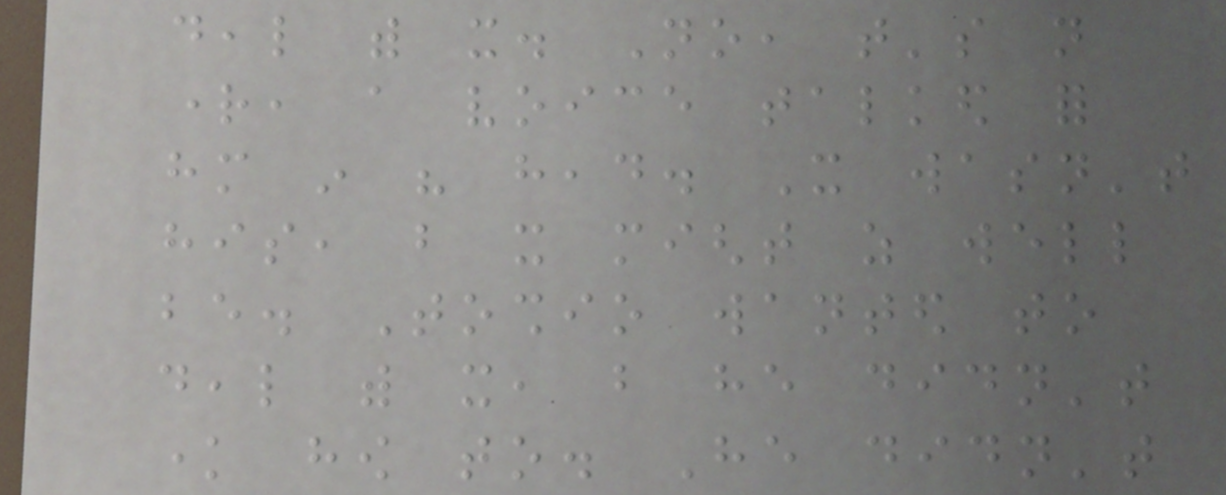deal with it. No, that's not
right, a voice talked for
him in his head. It wasn't
his, but it might as well
be. Toshio wanted to
deal with it, but he didn't
know how to. He didn't
